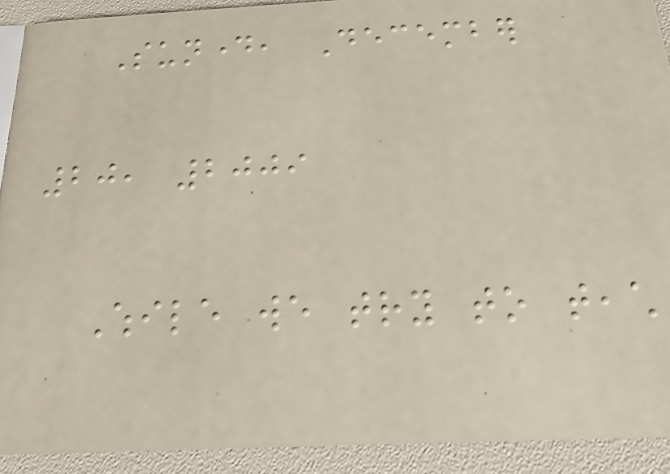Sunday, December
20, 2009
While we try to teach
